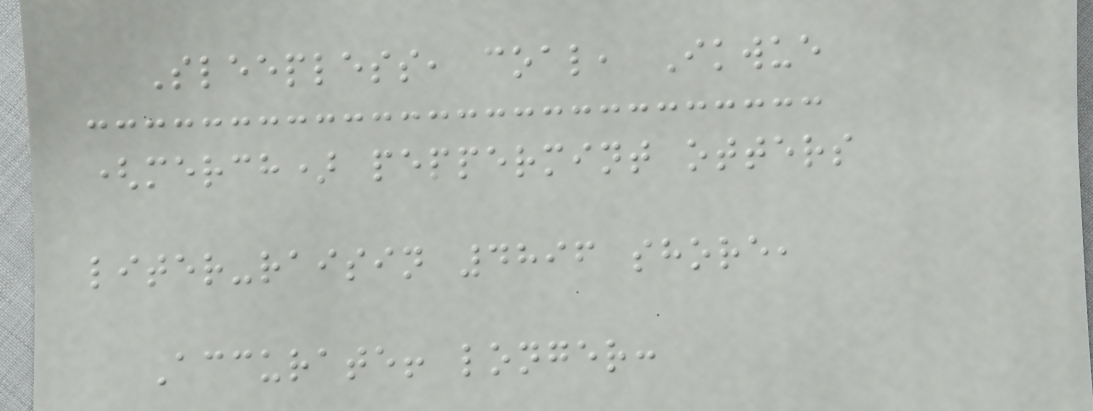Sleepless, coal, Ikwue
(merch) peppermint otters
liter-raisin 4896 shore,
Accurate! longer:
